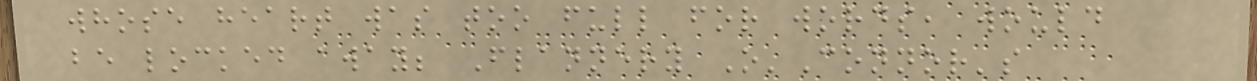whose heart was too full for words, would
be locked away; Flannery O'Connor's
